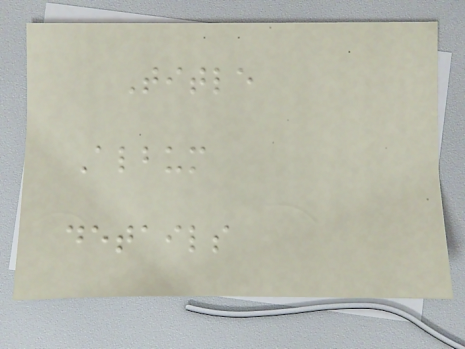Title
Album
details
